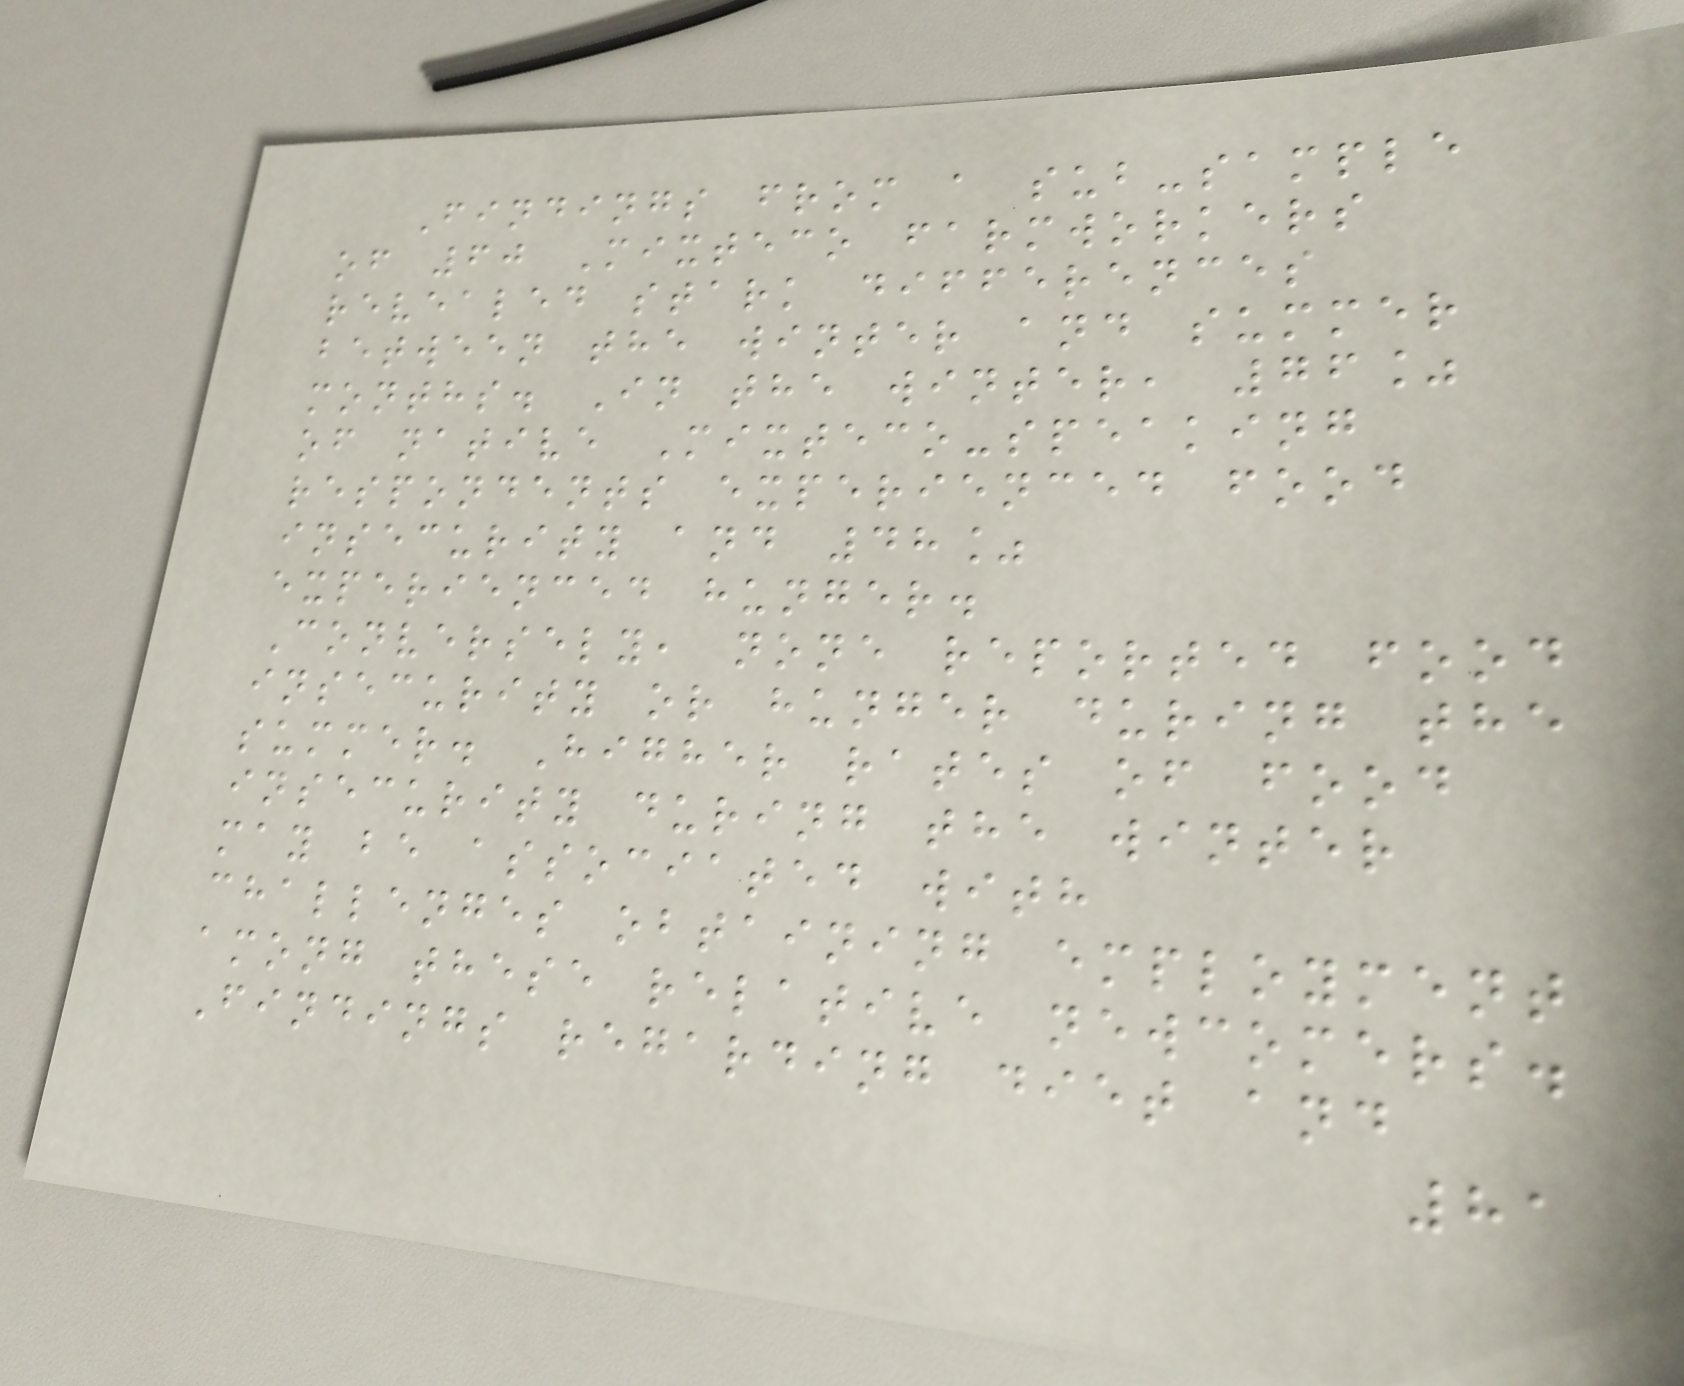Findings from a sub-sample
of 60 Mixteco farmworkers
revealed stark differences
between the winter and summer
months. In the winter, 76%
of native Mixteco-speaking
respondents experienced food
insecurity and 48%
experienced hunger.
Conversely, none reported food
insecurity or hunger during the
summer. Higher rates of food
insecurity during the winter
may be associated with
challenges obtaining employment
among these relative newcomers.
Findings regarding diet and
81
